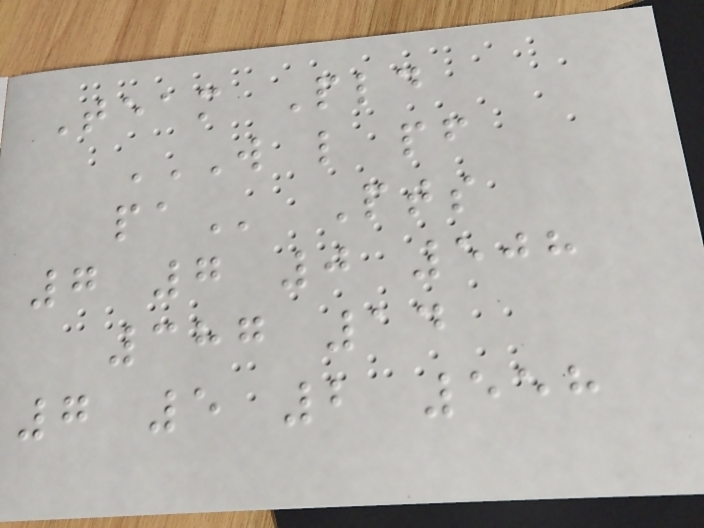Team Pld
W L PF
PA Pts
7 7 0 508
387 14
7 5 2 558
